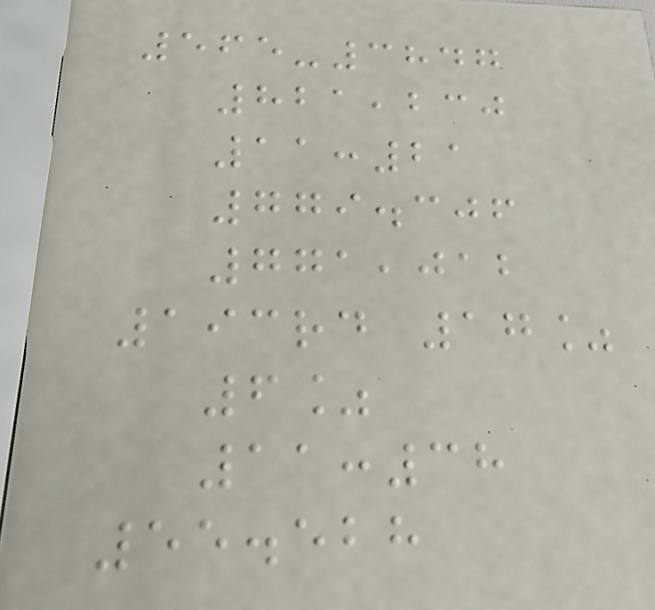565-3847
821,230
11:21
779.306
771,012
193rd 17%
6%
11:38
55.528
